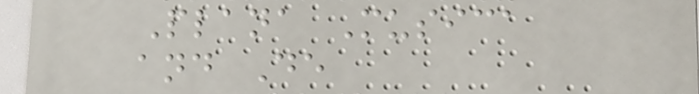Plana Musica
and De
